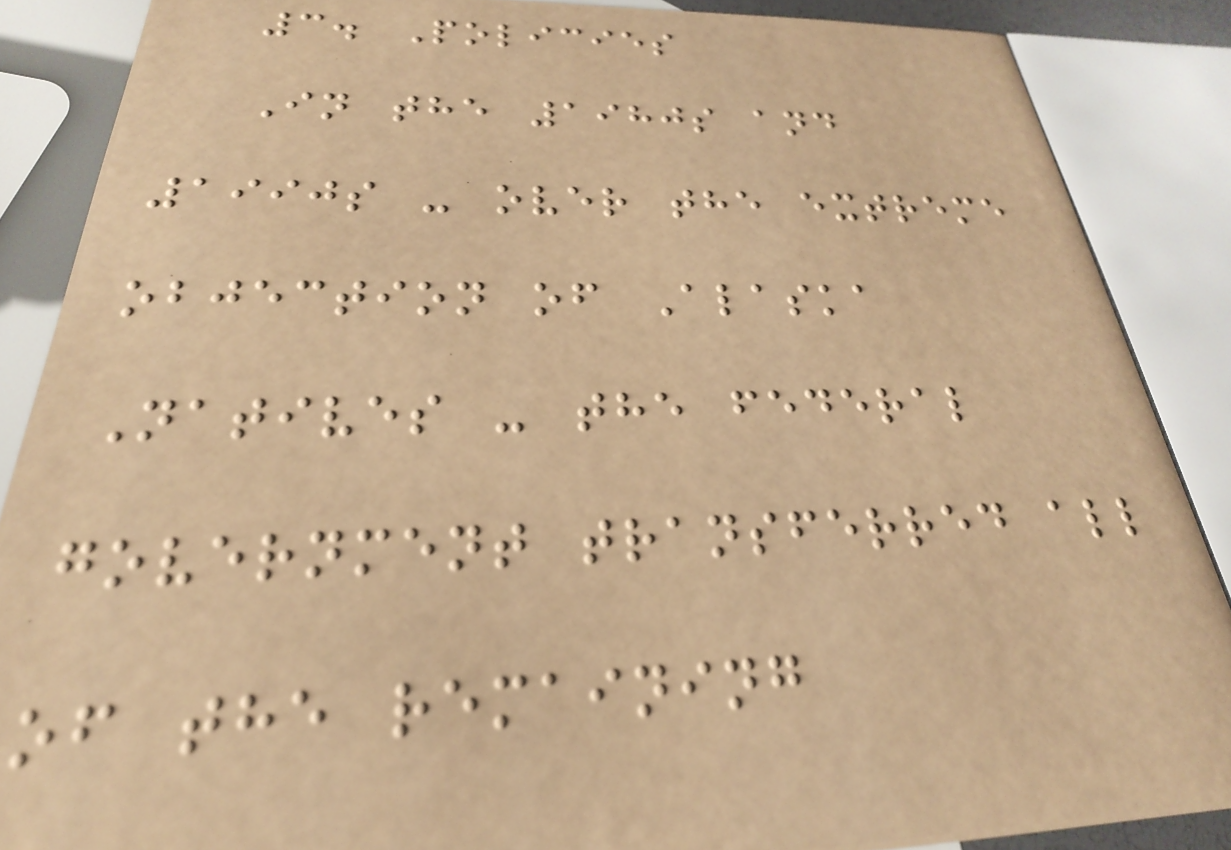3. Policies
In the 1980s and
1990s - over the extreme
objection of Alaska
Natives - the federal
government transferred all
of the remaining
